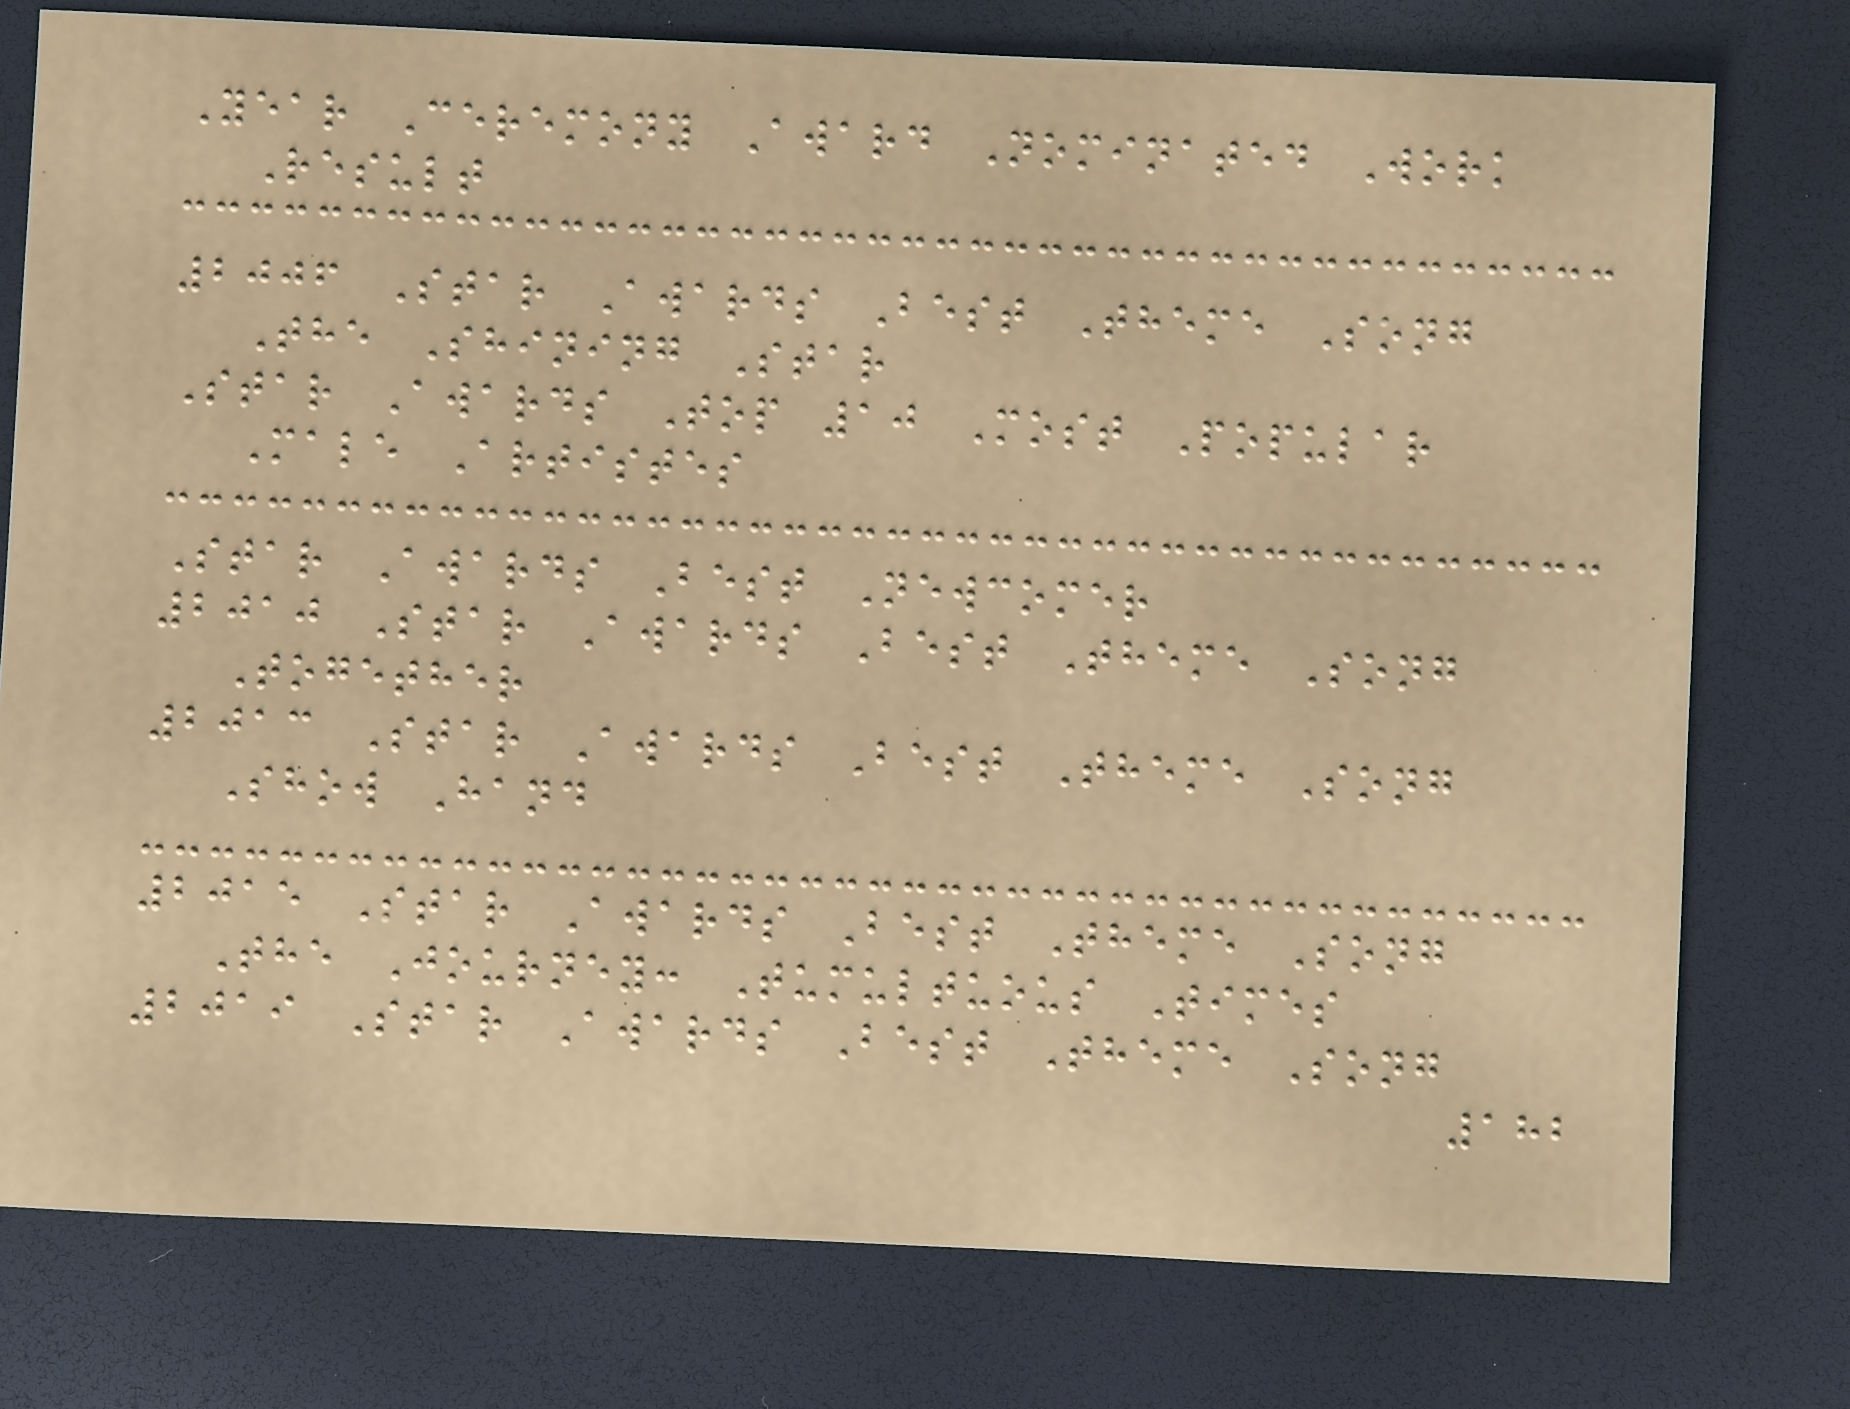Year Ceremony Award Nominated Work
Result
2006 Star Awards Best Theme Song
The Shining Star
Star Awards Top 10 Most Popular
Male Artistes
Star Awards Best Newcomer
2010 Star Awards Best Theme Song
Together
2013 Star Awards Best Theme Song
Show Hand
2015 Star Awards Best Theme Song
The Journey: Tumultuous Times
2019 Star Awards Best Theme Song
182
